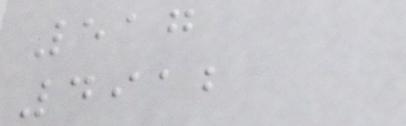517
4912
